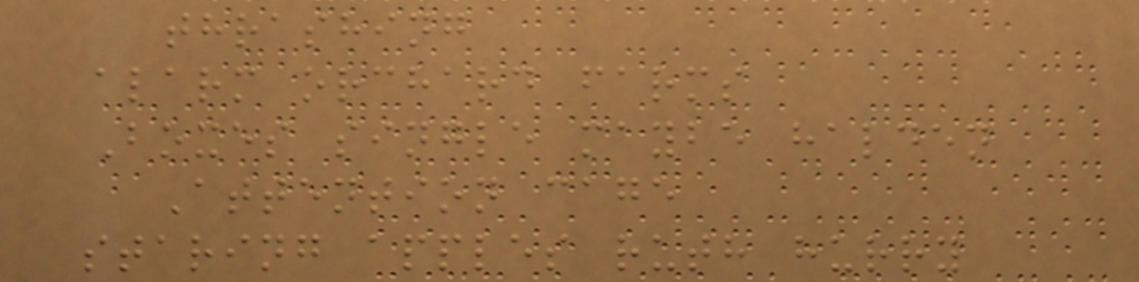thrashing
alarm orchard farms
Boxes single maybe halden
Attention cage
staring apples ruth hurry
